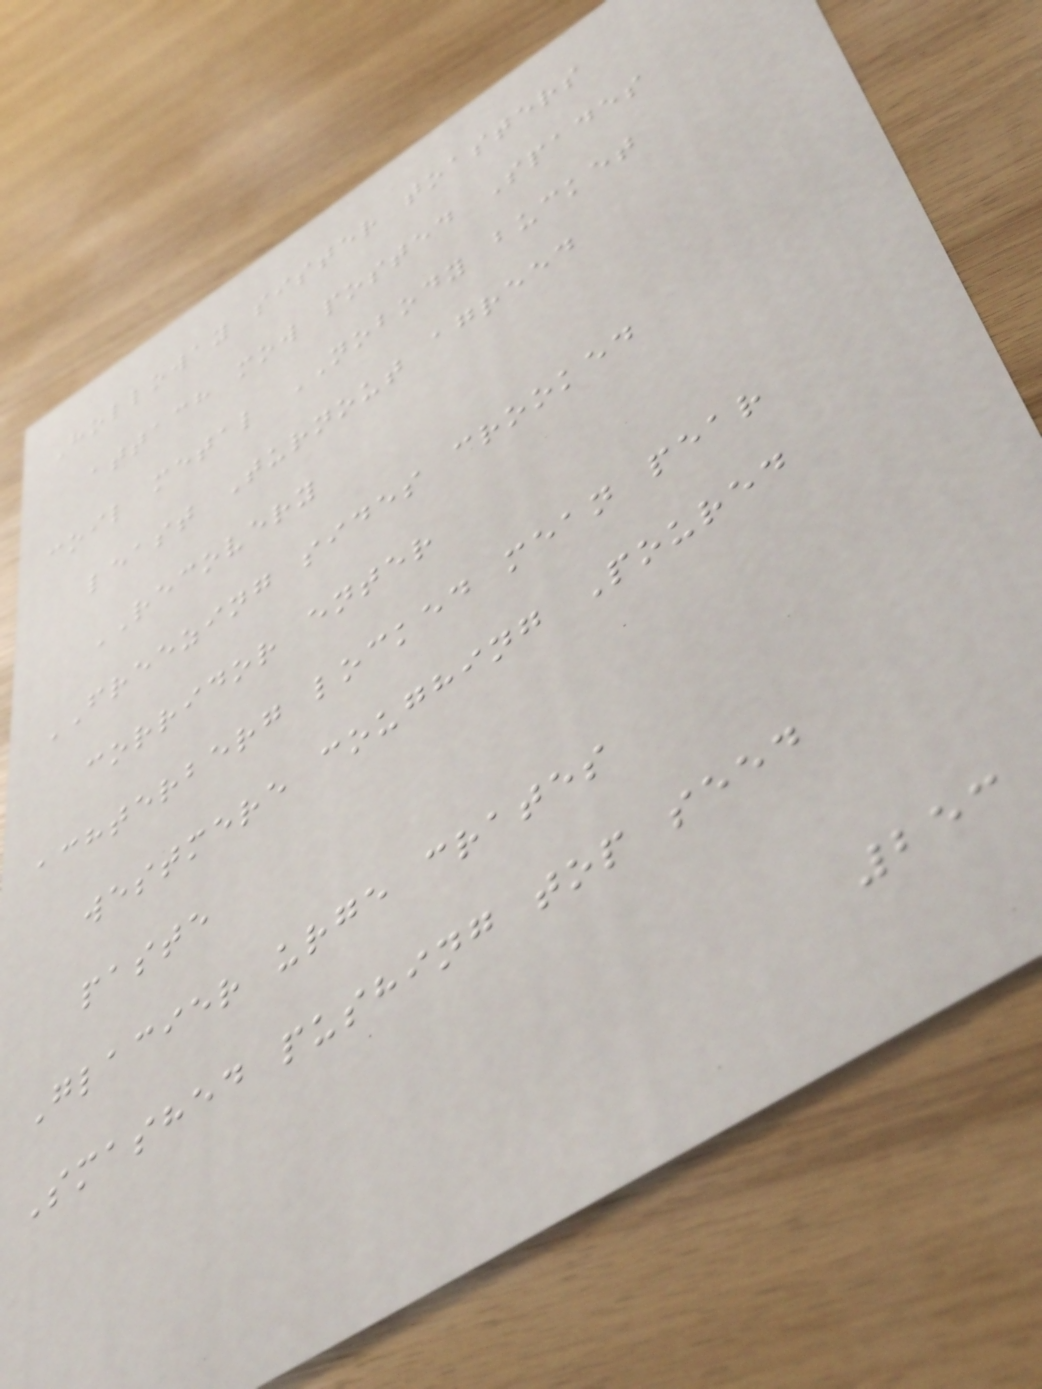Holloway sister toasters
attach mow posted Spades
coil metal NOBODY bucket
least Turnout agreed
RECOVERY
FREEZING sides crooked
corridor enter
achterberg locked mean pear
westmere coughing Poured
paste
Glacier urge crates
Smashed pushing top seed
253
